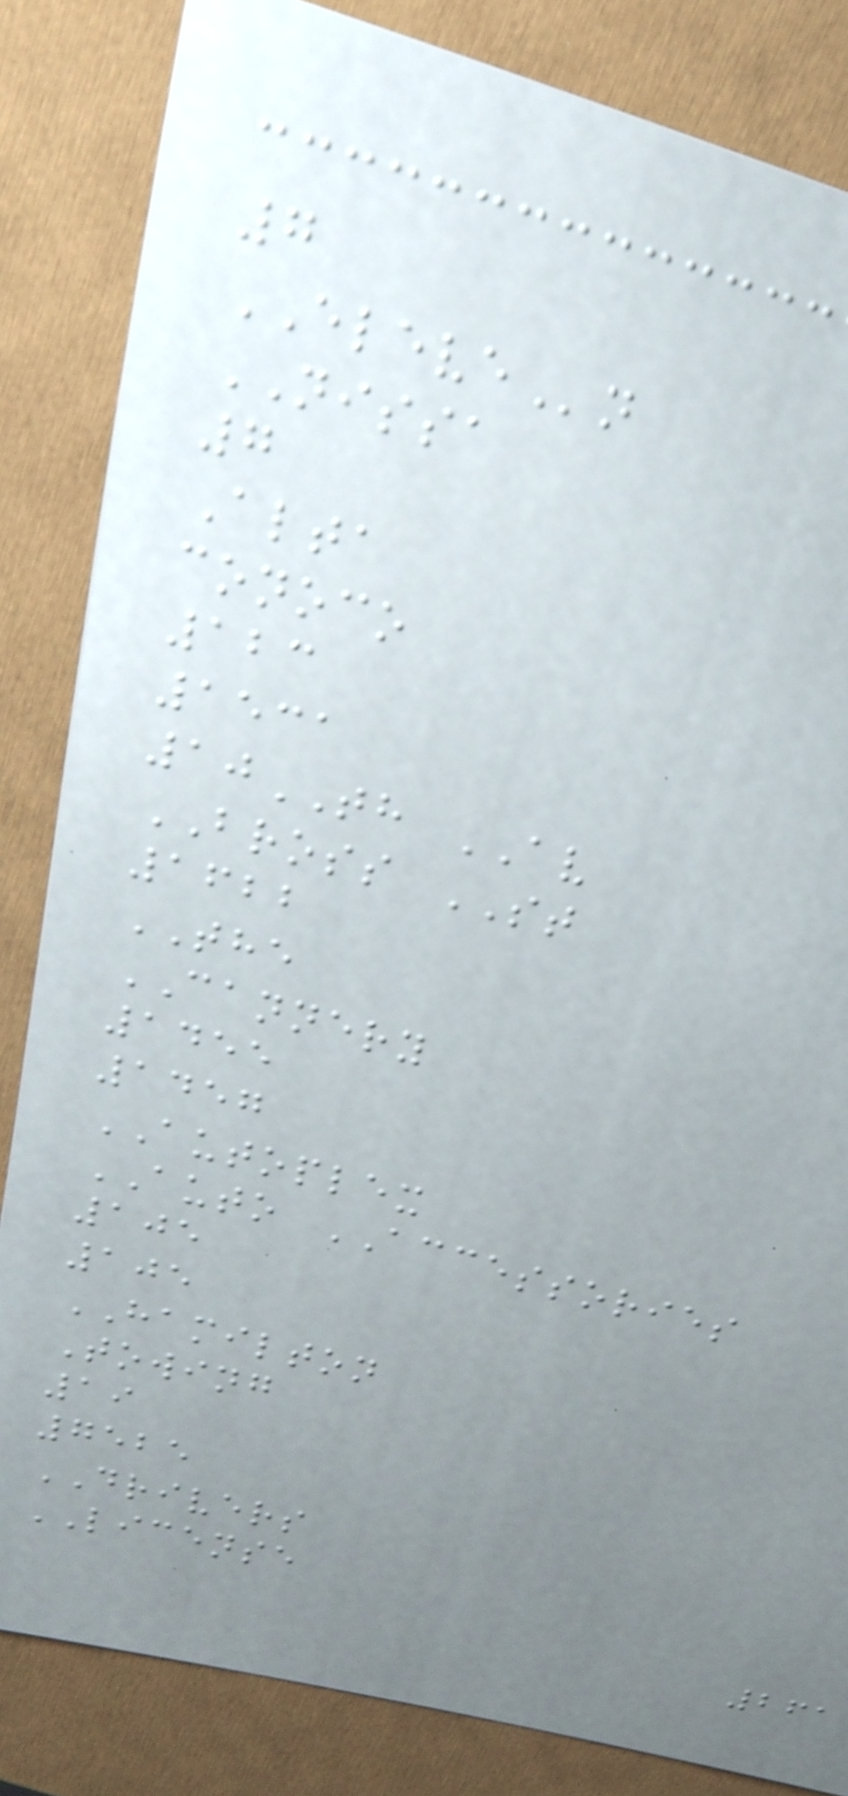7
ELEVEn
NISSA
7
Alta
conoco
123
1531
10TH AV
BROSS ST
1622
THE
CANNERY
1455
1457
AUTOPLEX
AUTO ACCESSORIES
105
105
HAMILTON
Towing
19
7525
DRIVERS
LICENSE
261
